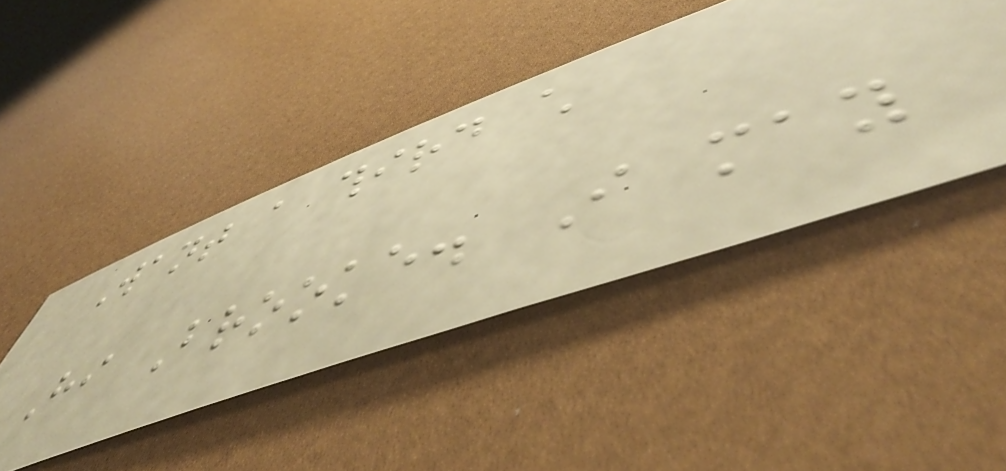Want a third child
Hi Brooke. I may
